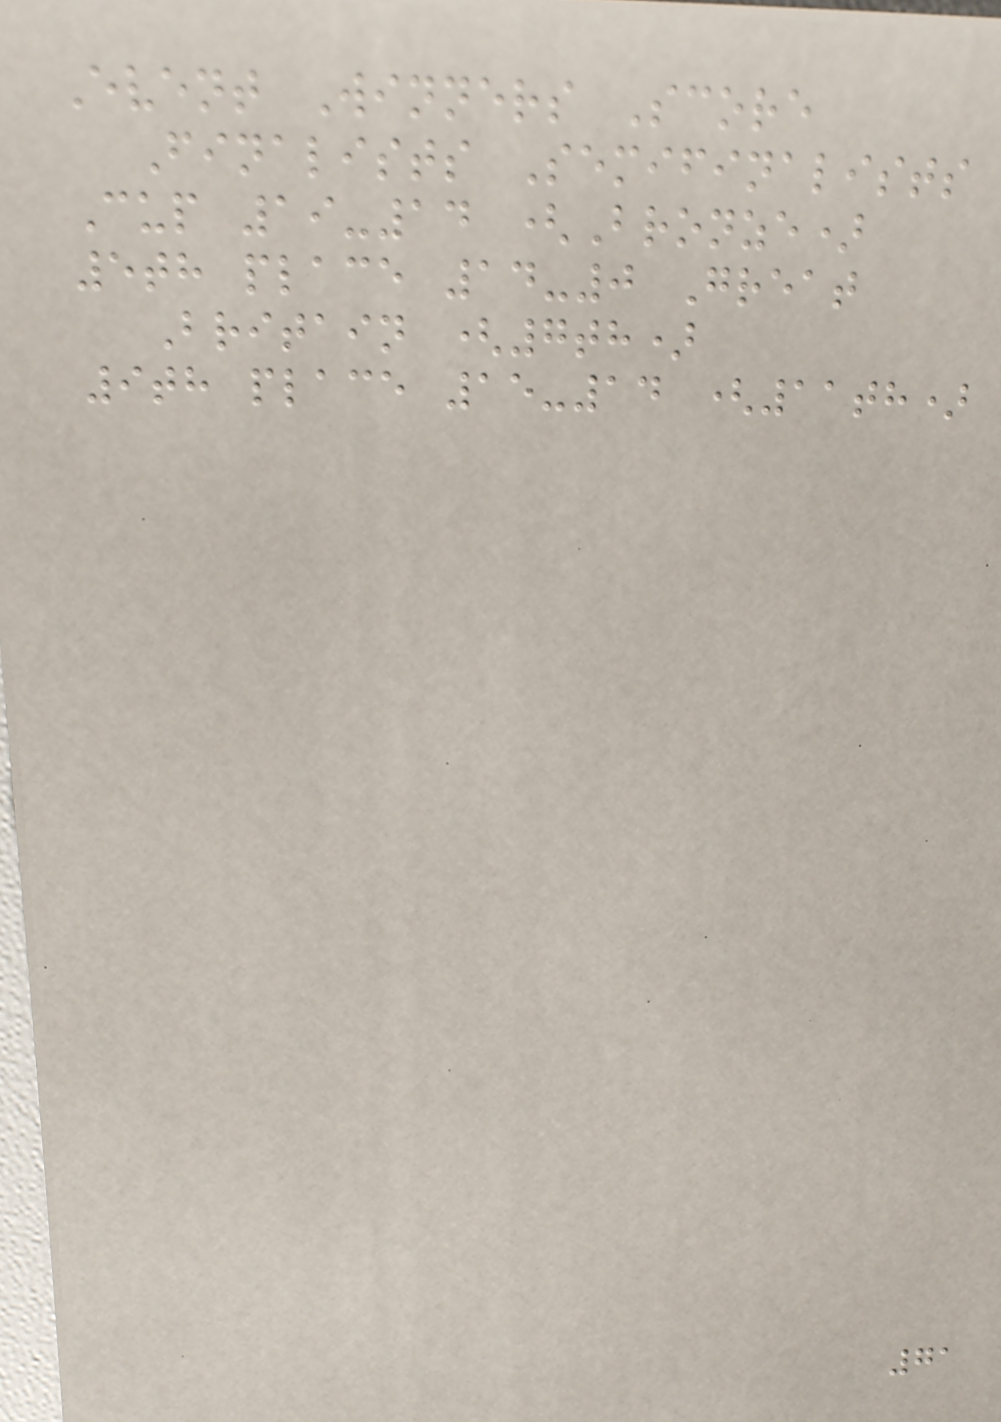Event Winners Score
Finalists Semifinalists
Cup 19-14 (Bronze)
5th place 14-0 Great
Britain (7th)
9th place 15-14 (11th)
71
